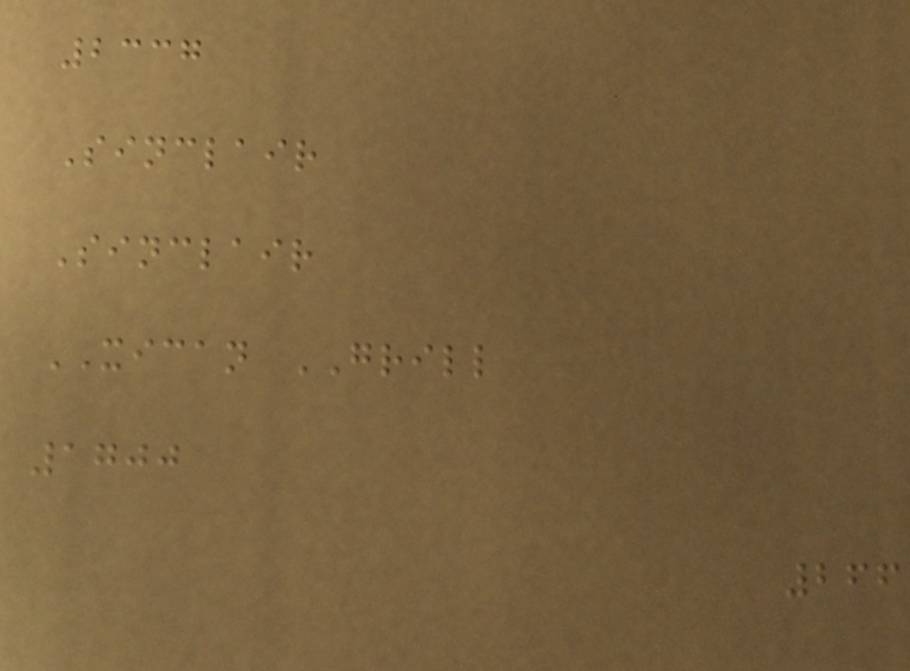2337
Sinclair
Sinclair
XICAN GRILL
1700
266
